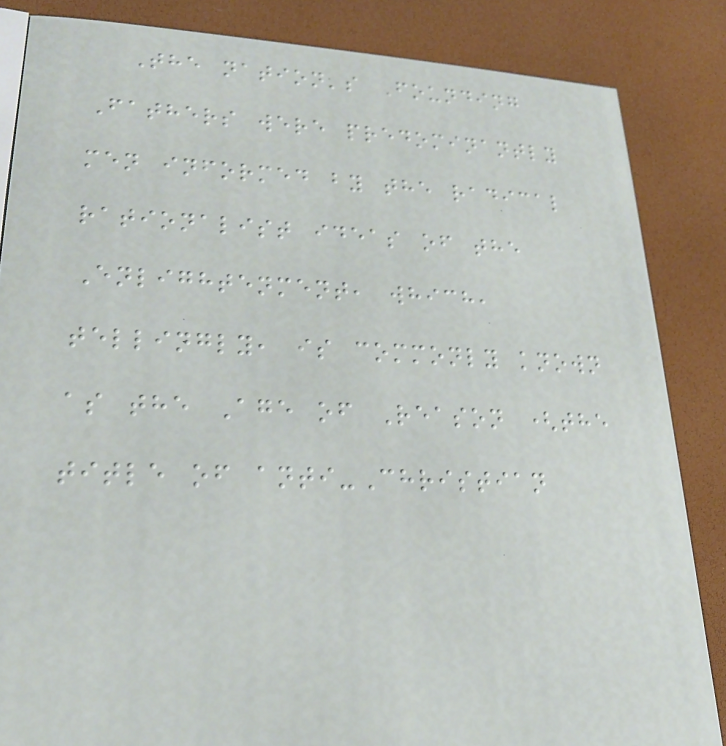The nation's Founding
Fathers were predominantly
men informed by the radical
rationalist ideas of the
Enlightenment, which,
tellingly, is commonly known
as the Age of Reason (the
title of anti-Christian
